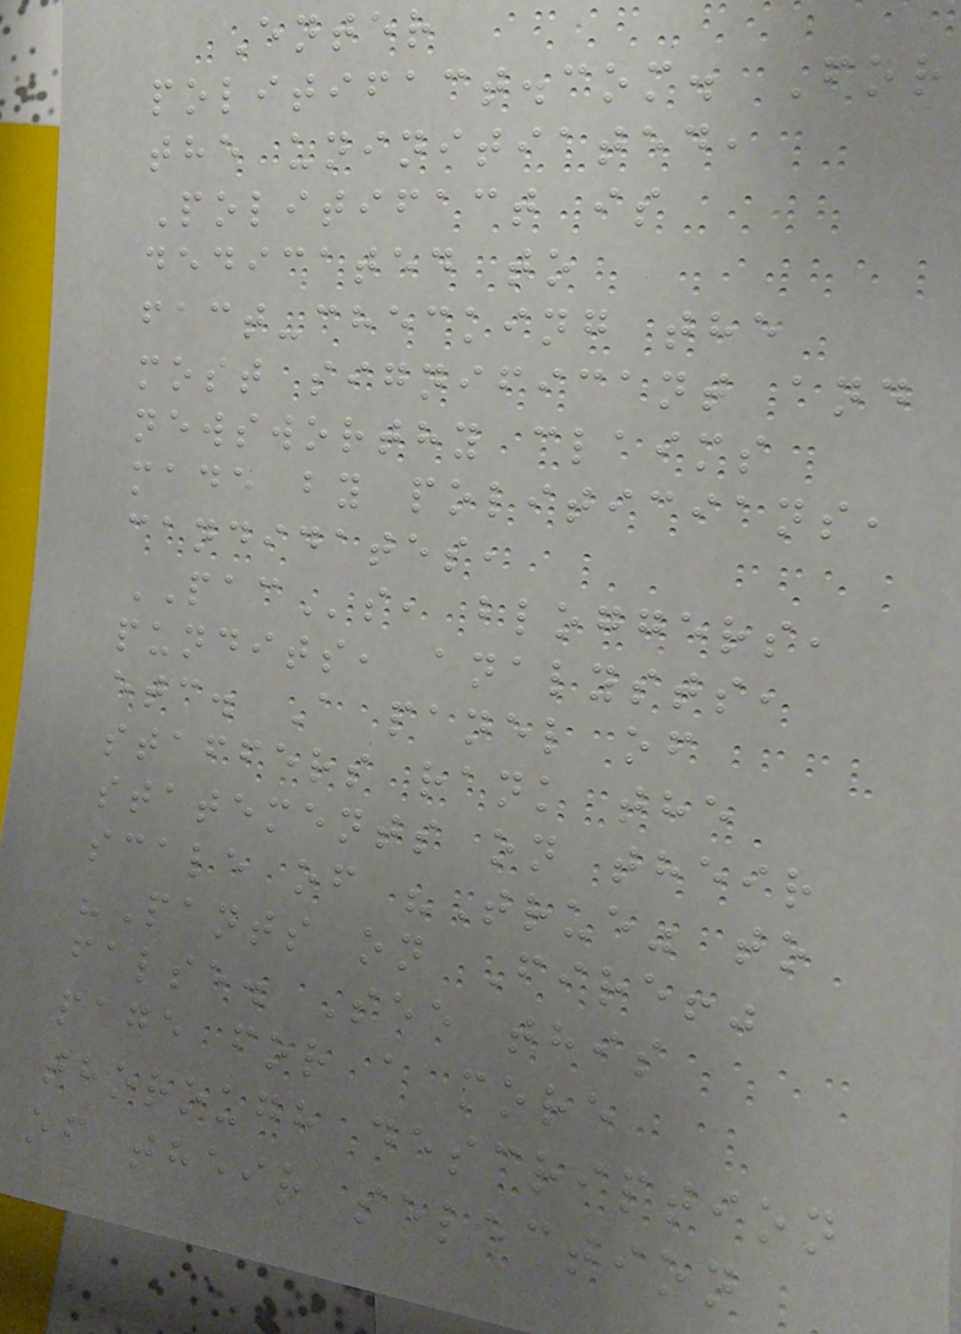Enter
politifact.com. For
the uninitiated,
Politifact is
dedicated to
fact-checking the
most significant and
newsworthy claims
made by politicians,
candidates,
PACs, bloggers,
pundits, analysts,
etc. A panel of
staffers rank the
statements on their
scale of "True" to
"Pants on Fire!"
false. See this
page for a more
thorough description
of their selection
